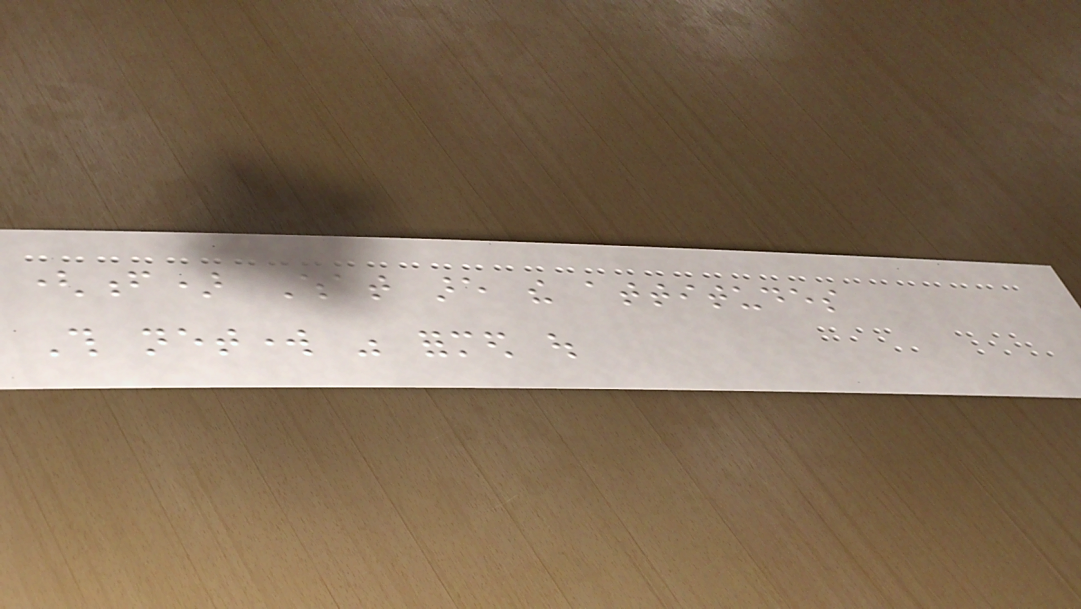(f) What are the attitudes
This network was formed out
